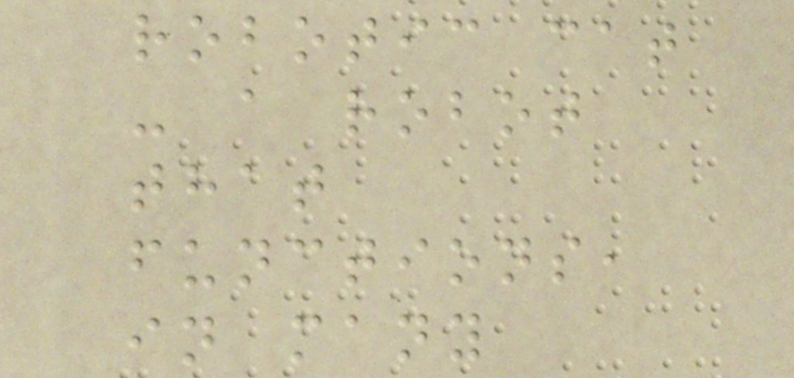robotic cat
- a robot
that
functions,
in many
